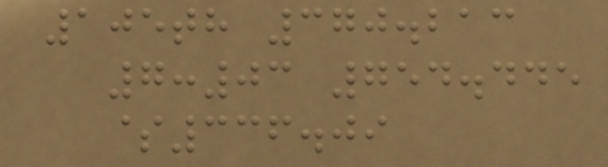105th 370.213
7:03 754.445
$336.09
